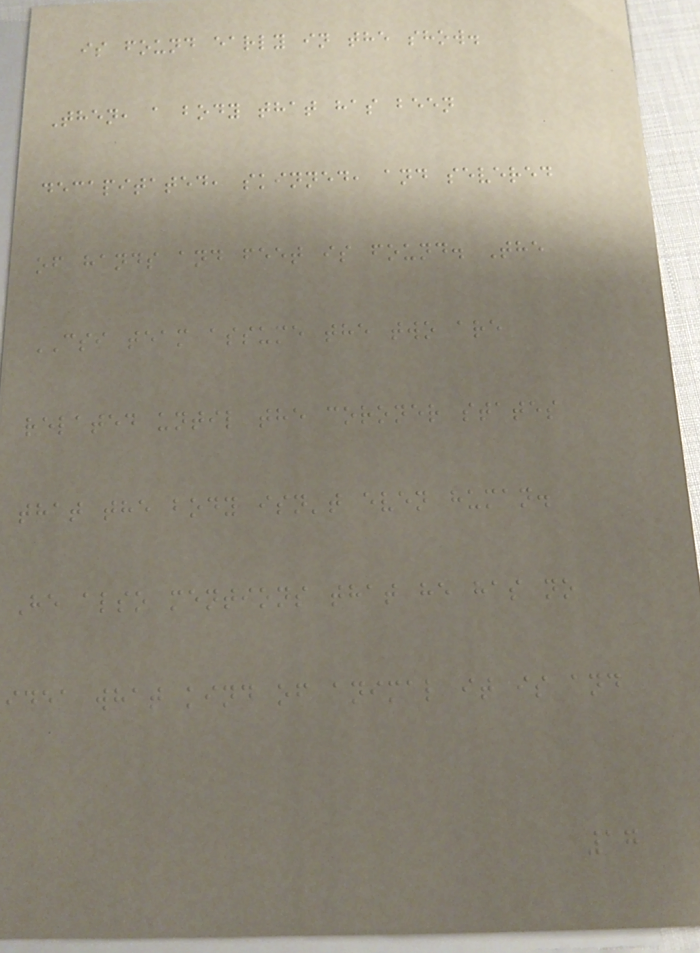is found early in the show.
Then, a body that has been
decapitated, skinned, and severed
of hands and feet is found. The
CSI team assume the two are
related until the coroner states
that the body isn't even human.
He also mentions that he has no
idea what kind of animal it is and
17
